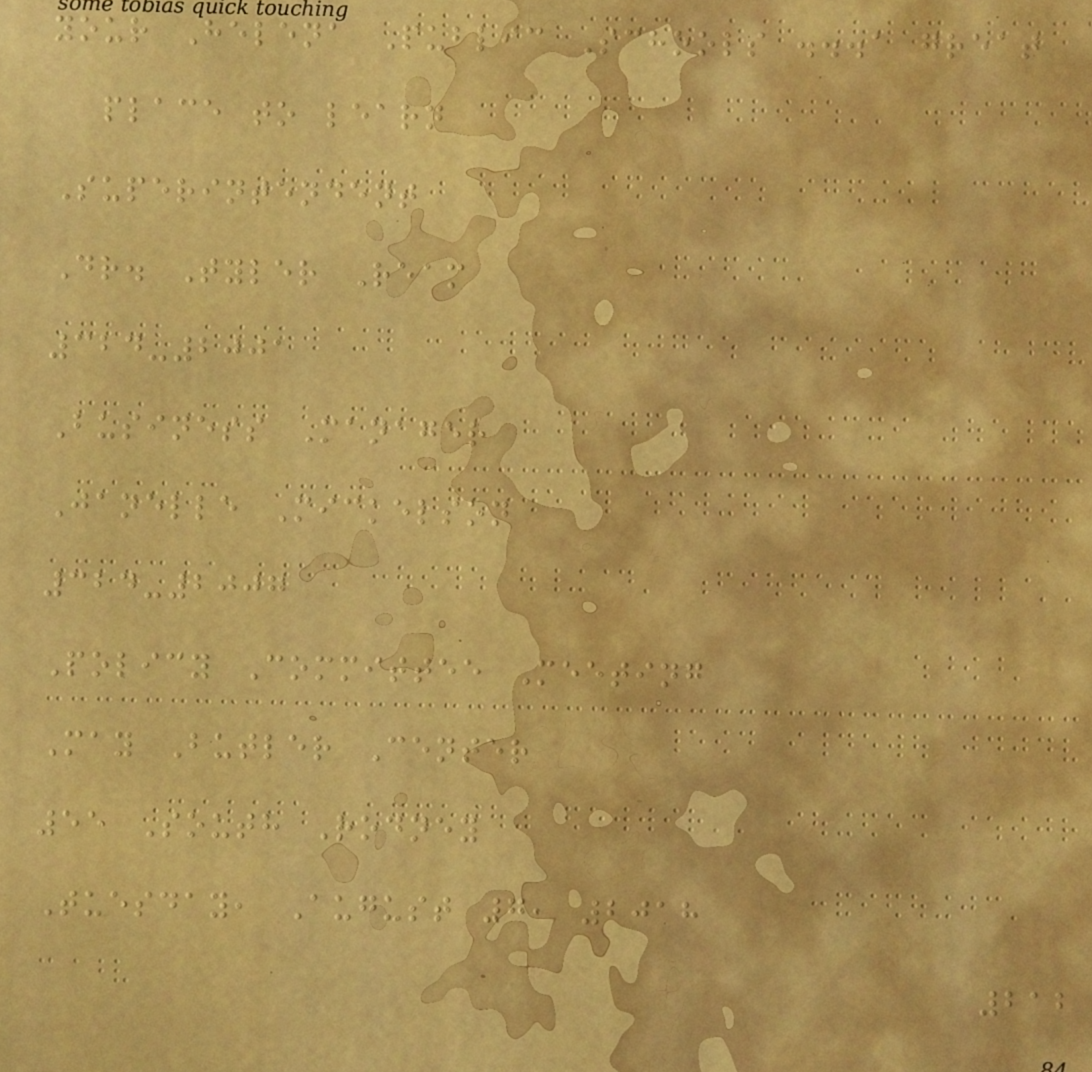your Helena Public Schools ...a great
place to learn
Superintendent
Dr. Tyler Ream
324-2001
Business Manager
Janelle Mickelson
324-2007
Policy Committee Meeting
May Butler Center
55 South Rodney
Tuesday, August 7, 2018
212
